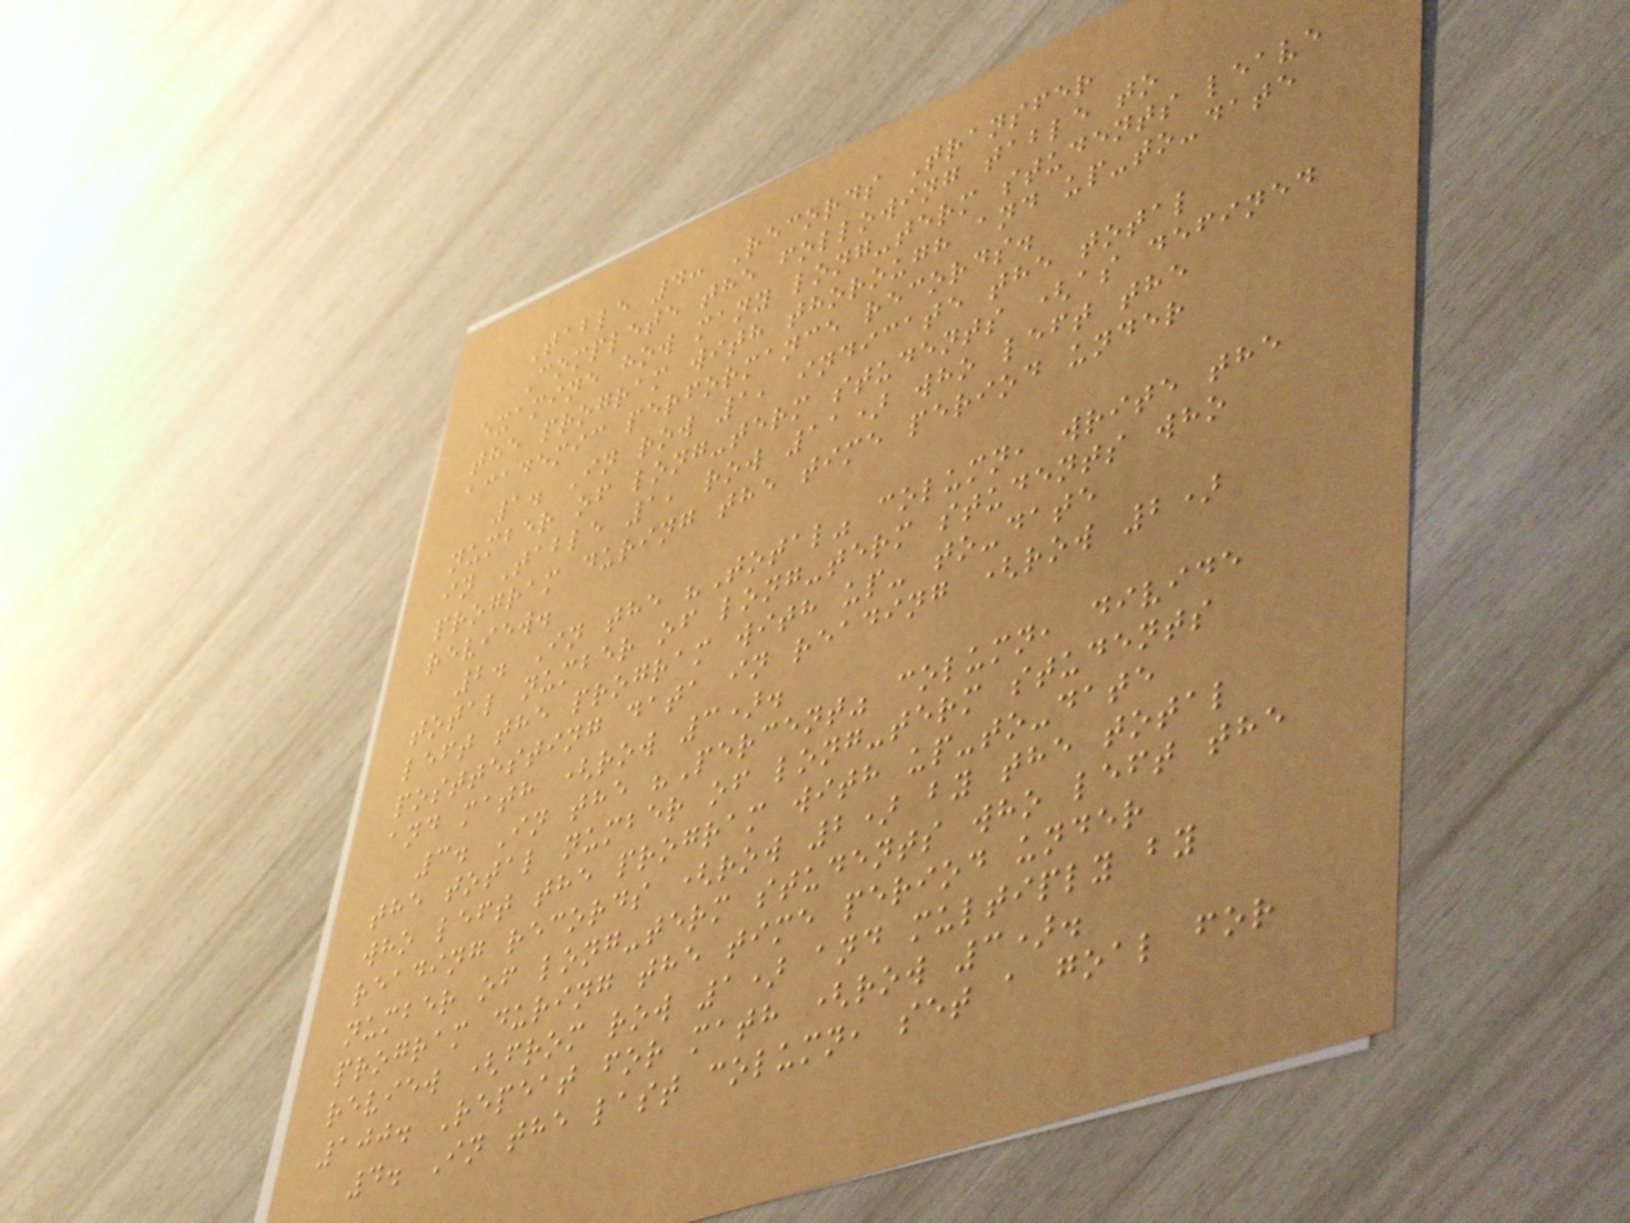Table 4: Records Transfer
Complete the following table to
examine how many long-term students leave
the program with thorough and up-to-date
academic performance records.
1. In row 1, indicate the total
number of long-term students (as defined
in Table 1, row 11) who left the
program during the time period under
review.
2. In the "Total" column, write the
total number of long-term students who
left the program with up- to-date
posttesting data in reading (row 2)
and math (row 3).
3. In the "Percent" column, divide
the total number of long-term students
who left the program with up-to-date
reading records (row 2) by the total
number of long-term students who left the
program during the time period under
review (from row 1) and multiply by
100. Repeat for math (row 3).
4. In the last column, set a goal for
